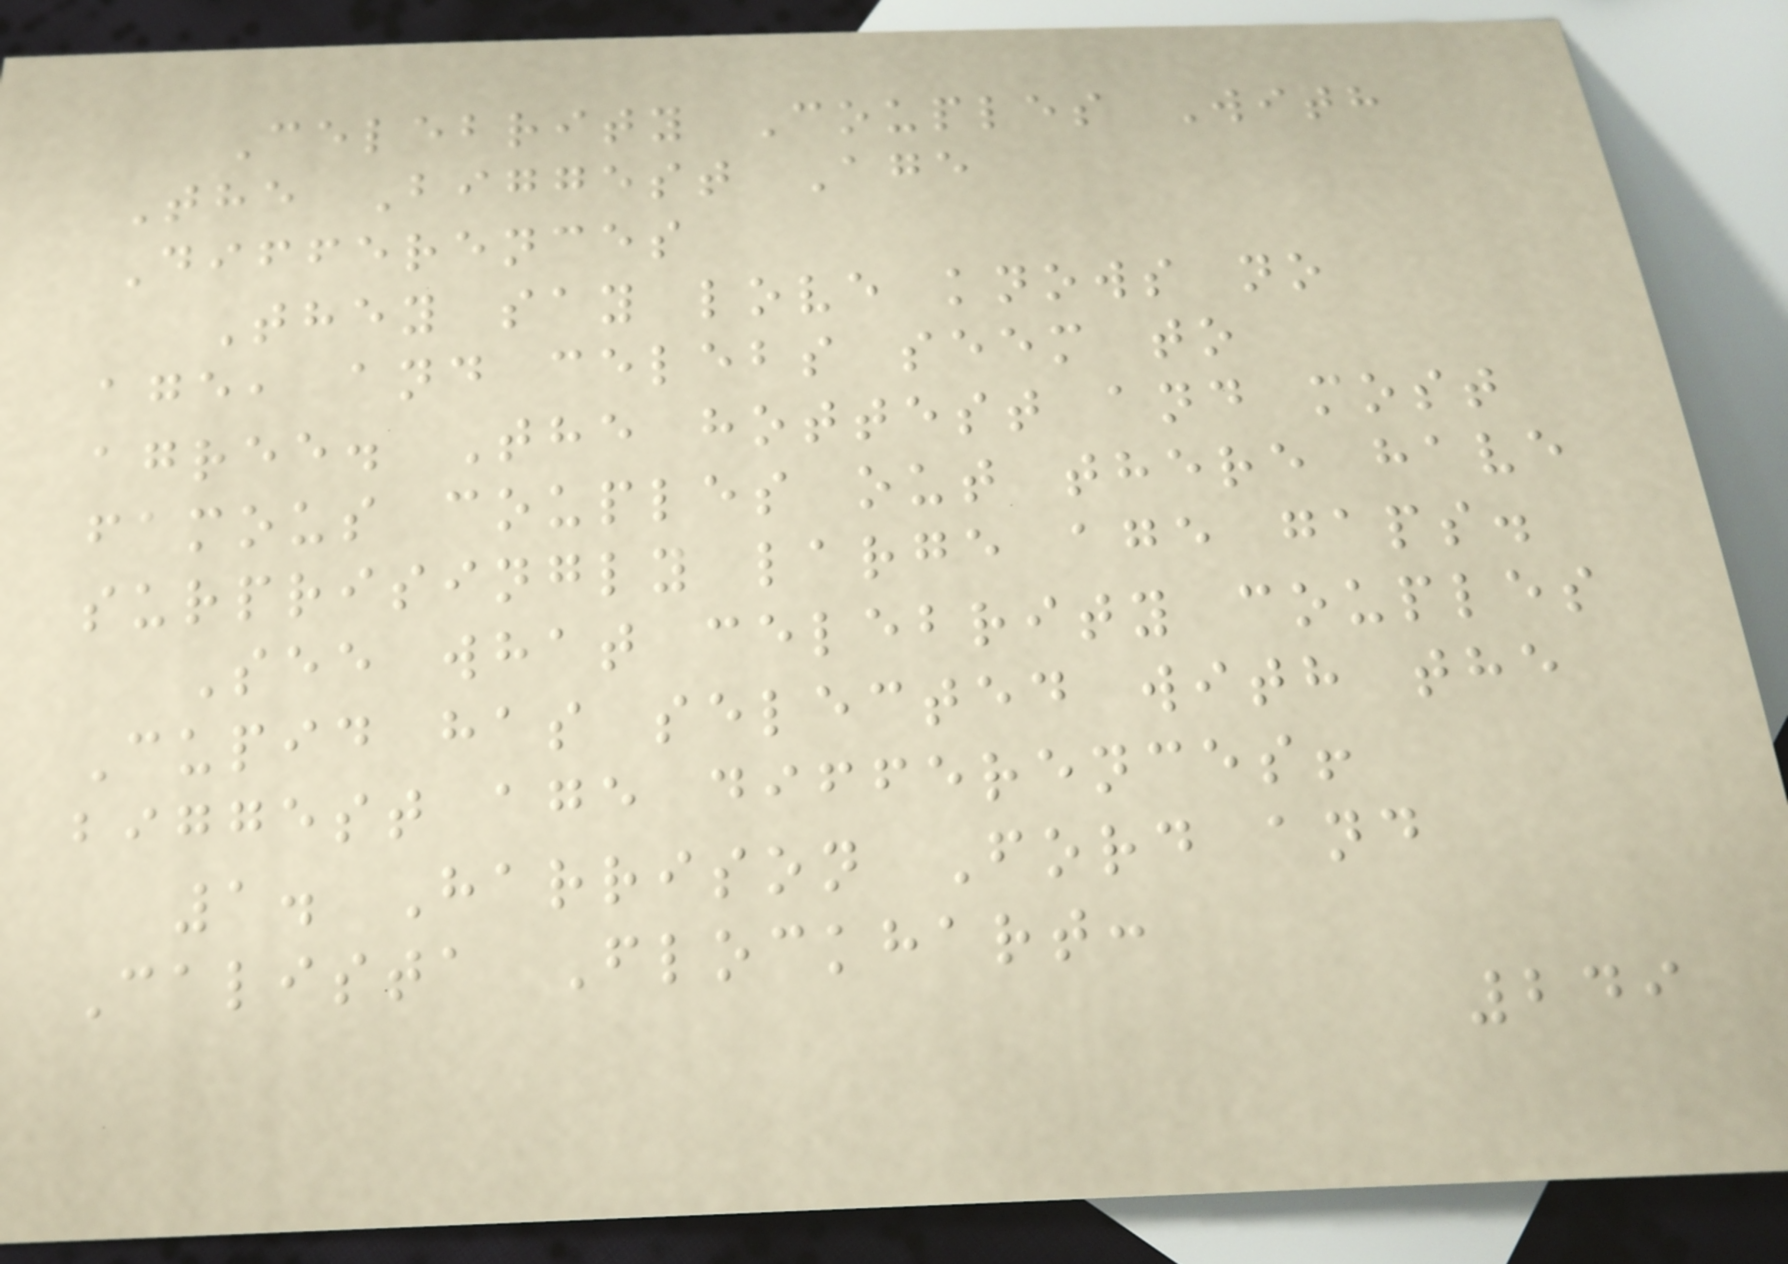Celebrity Couples With
The Biggest Age
Differences
They say love knows no
age, and celebs seem to
agree. The hottest and most
famous couples out there have
surprisingly large age gaps.
See what celebrity couples
Cupid has selected with the
biggest age differences!
1. Harrison Ford and
Calista Flockhart:
249
